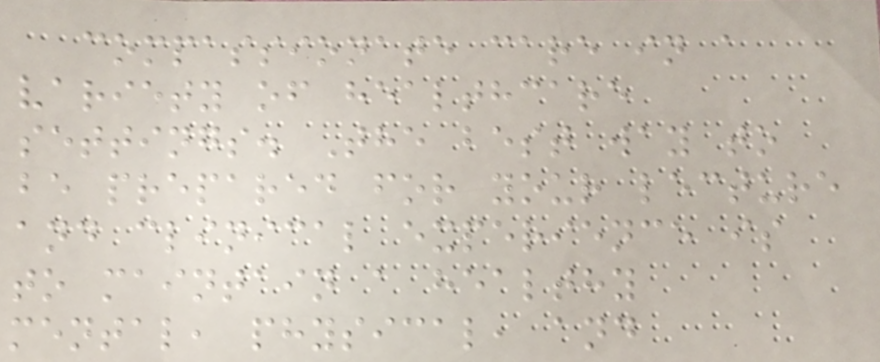compassionate care in a
variety of healthcare
settings. The best way to
be prepared for your lecture
and clinical experience is
to maintain a healthy
mental, physical, and
